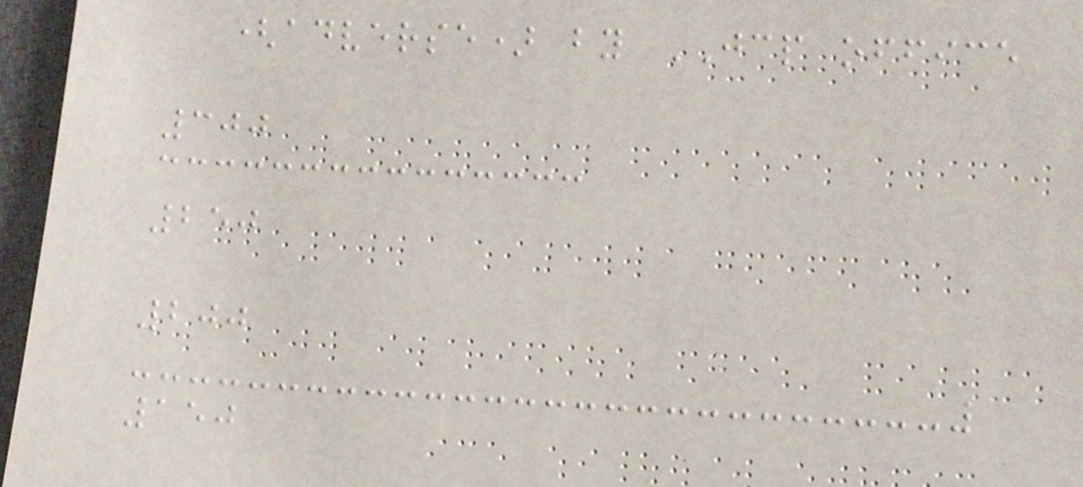(adverse) by JCP office
300
250
200
150
